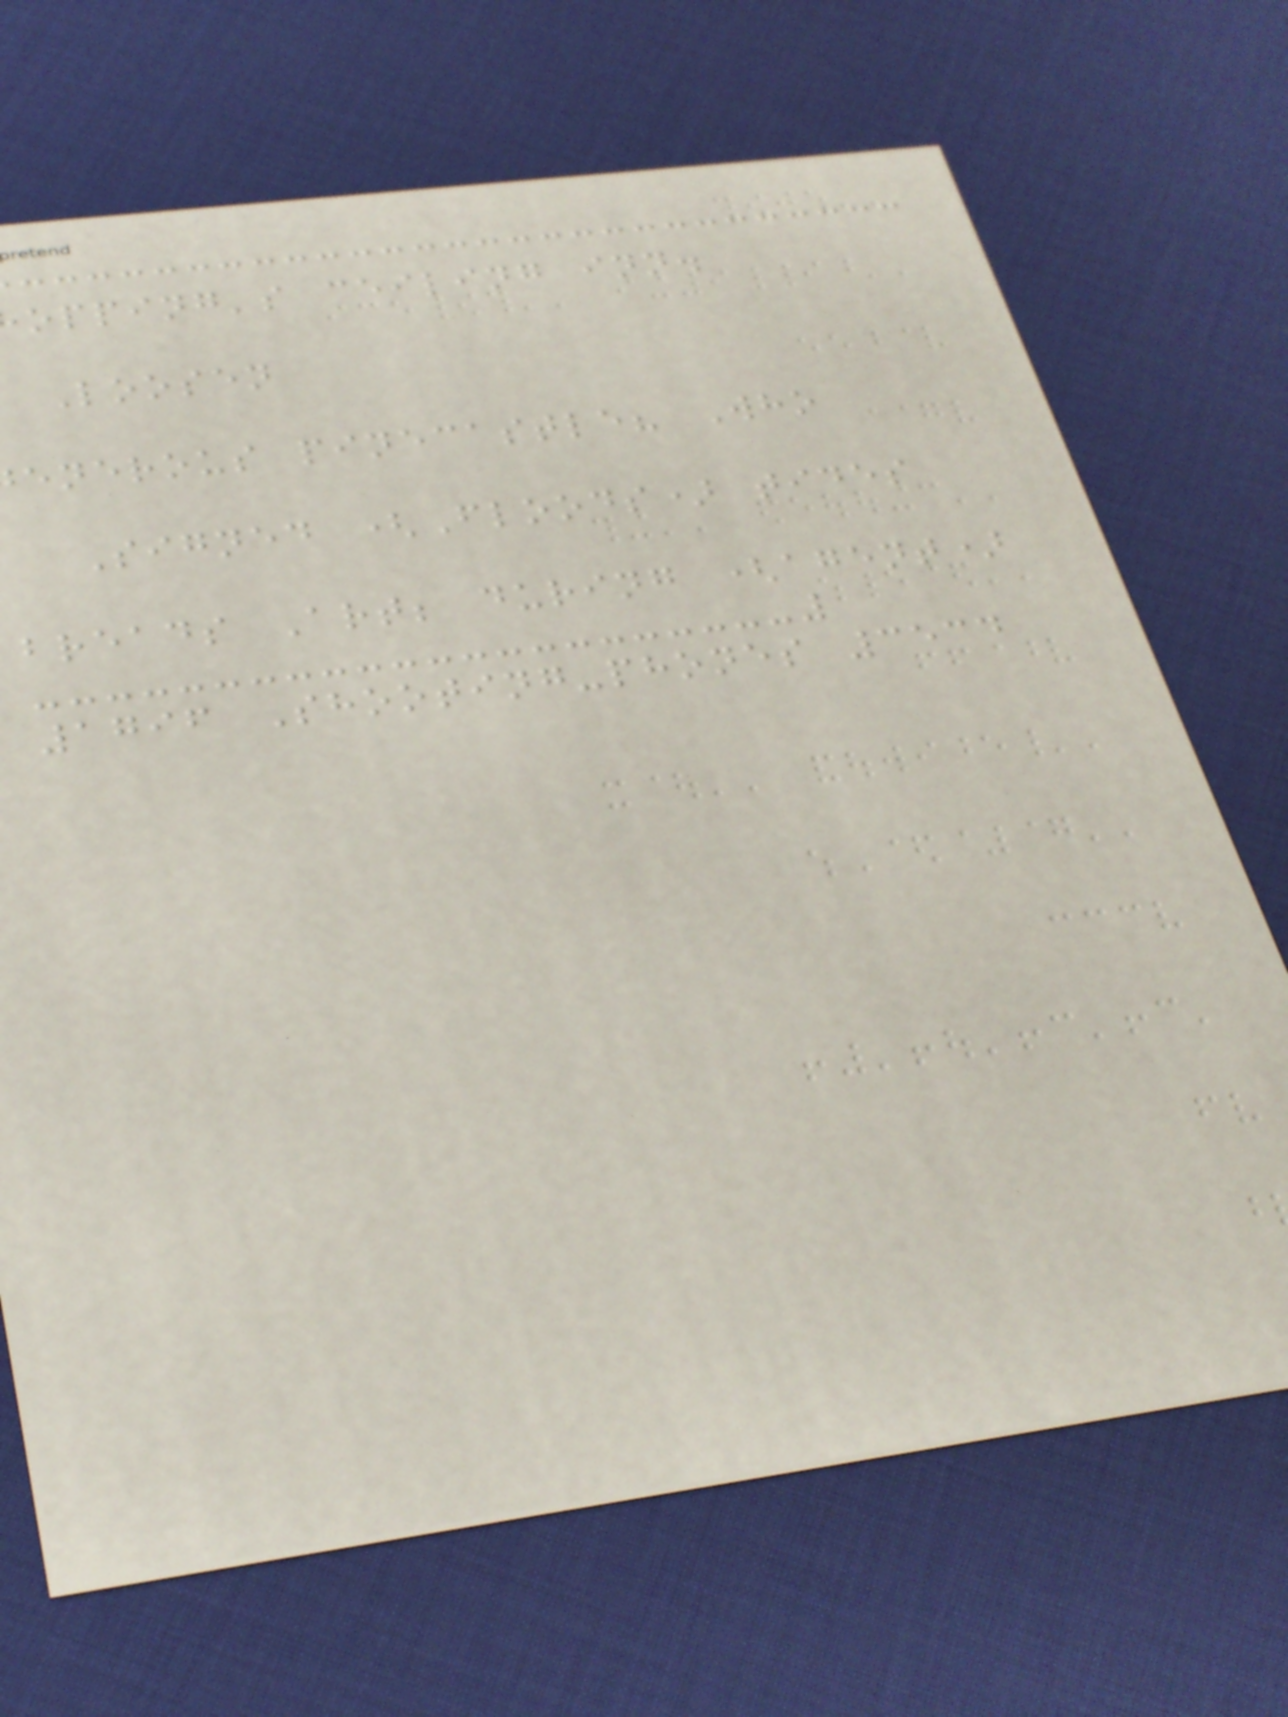opping's ceiling inn.
Loosen
enerous pinecastle? Who
Signed (Floods) tides
breads Art; during (agent)
1796 Shooting-phones 3534
